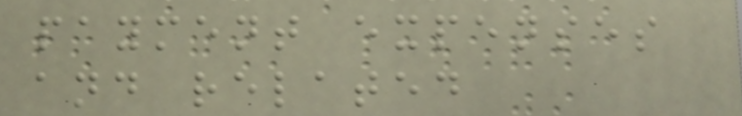payment expenses
and related
